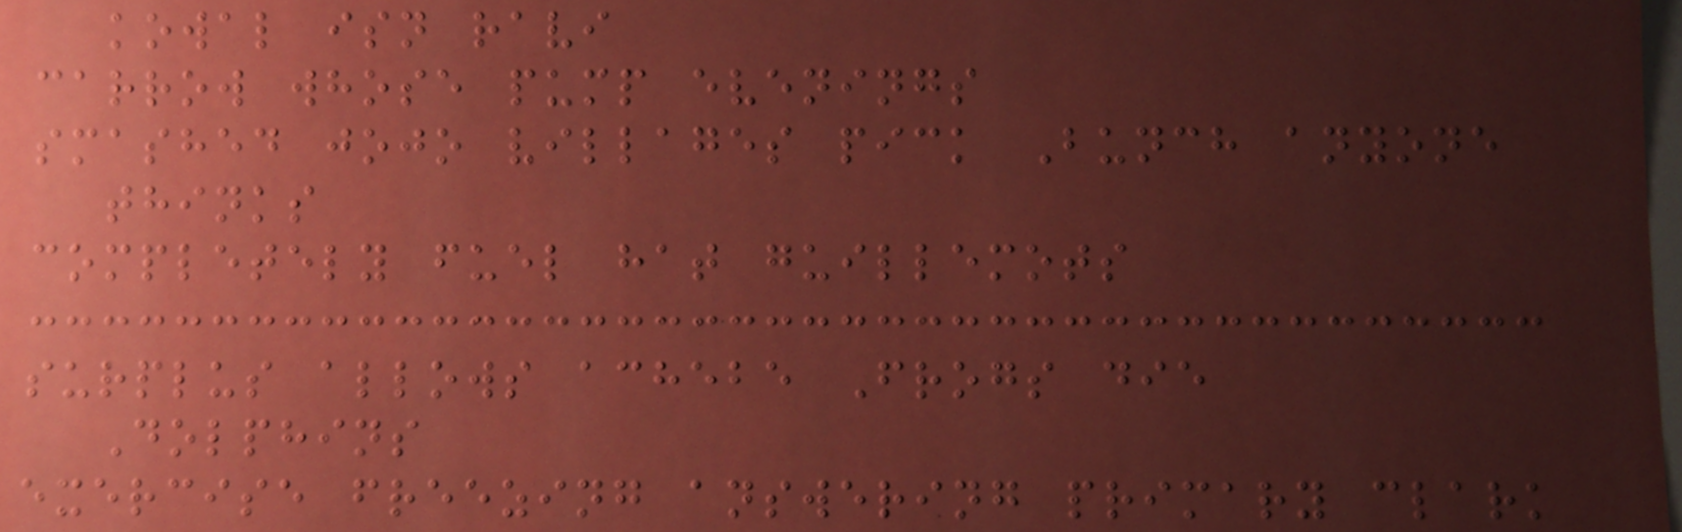kowal isn ravi
carrow whose pump evenings
smashed jojo villages pick Bunch anyone
thinks
completely fuel hat guillemots
surplus allows achebe Frogs die
Dolphins
exercise freezing answering primary clark
